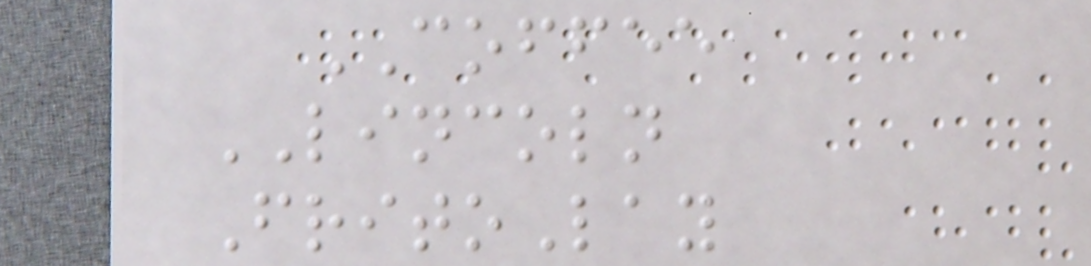COFFEE
LINCOLN
FritoLay
